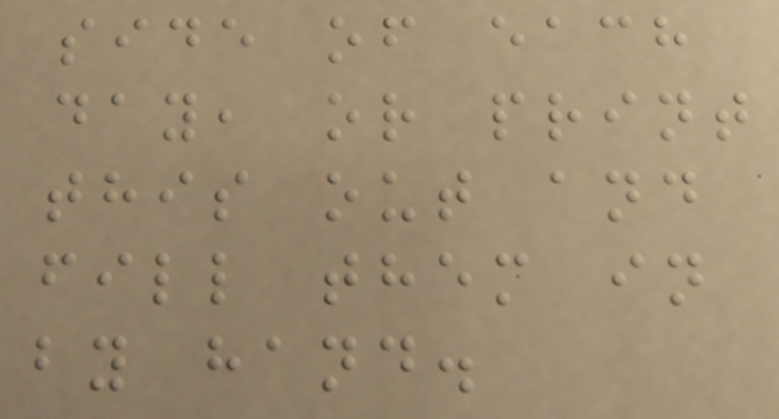side of each
day, or print
this out and
fill them in
by hand.
